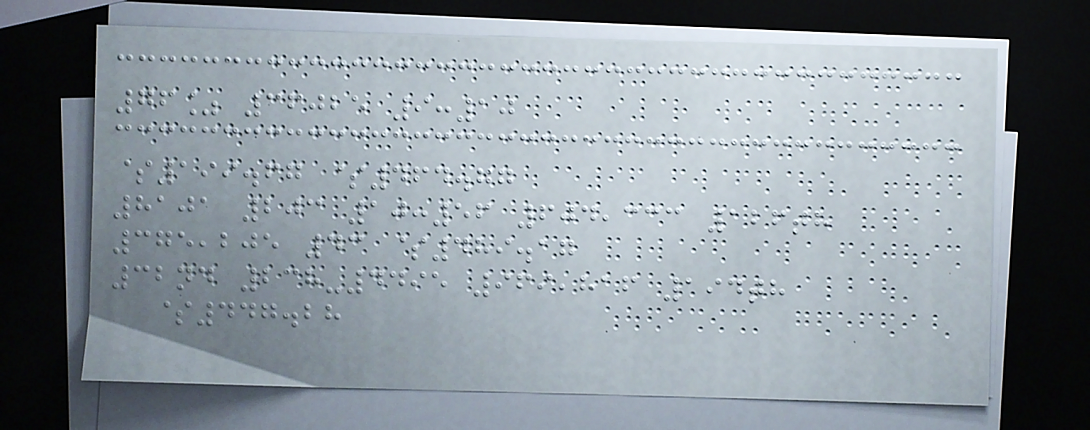76% 36025 9:10
$199.67 $464.77
8101 203 10:56 604,333 126th
375,205 43 $489.17
32nd 238-4495 969,816 194th
$447.28
